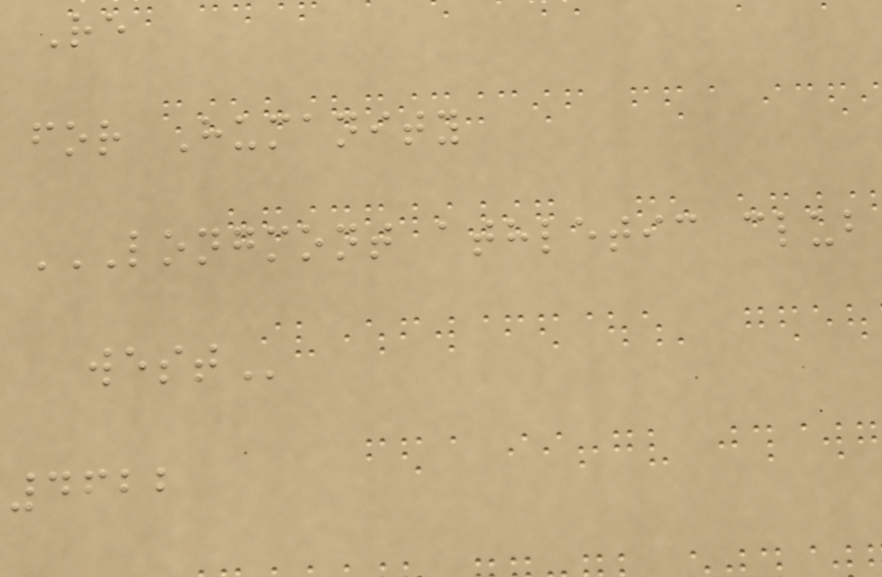Re
for Humanity
LONGMONT ATHLETIC CLUB
WEST
4622
